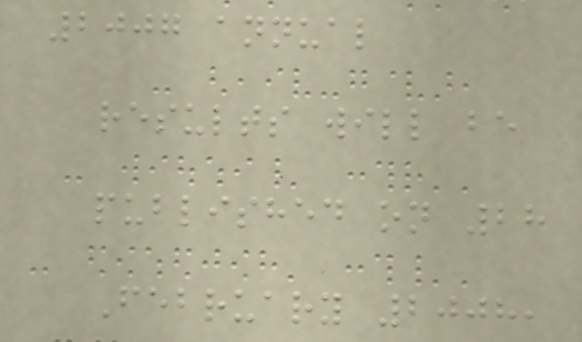2007 annual
results will be
published on 28
February 2008,
